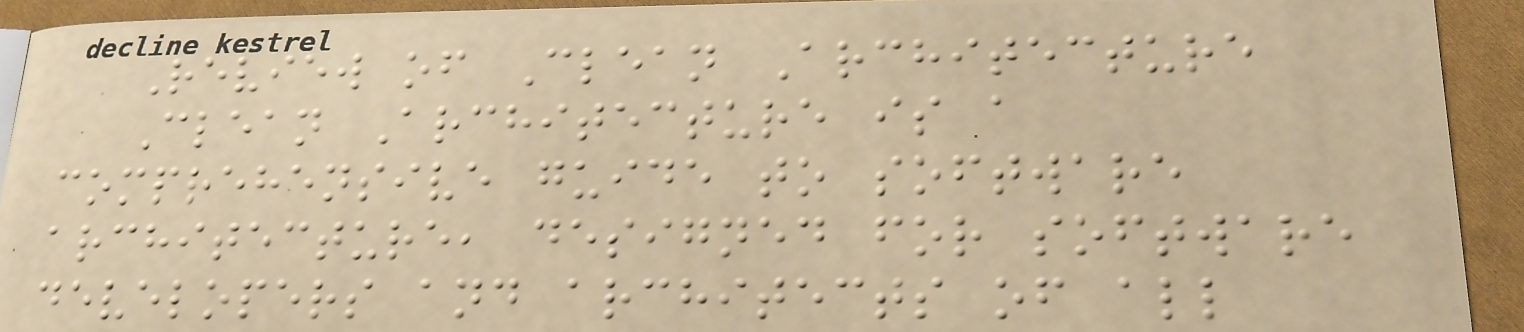Review of Clean Architecture
Clean Architecture is a
comprehensive guide to software
architecture, designed for software
developers and architects of all
